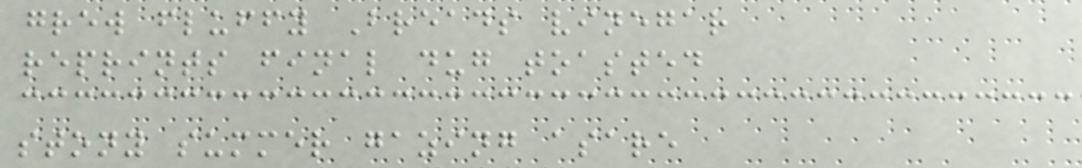grew fluffy Breads vinegar
reprints final dug toasted
stony summer gazing asare
